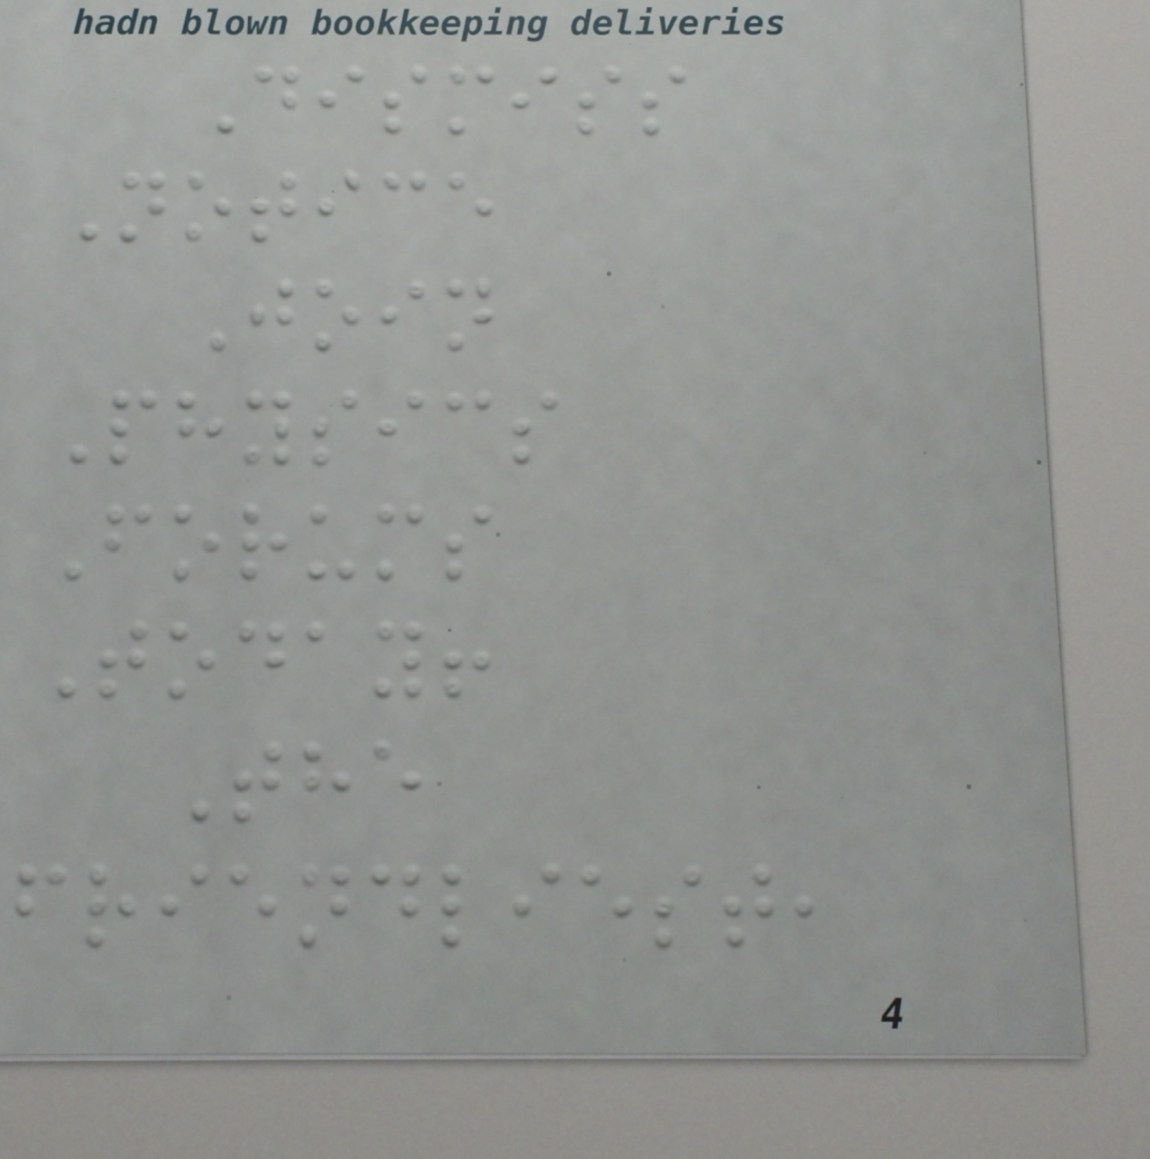Dismiss
Notice
Join
Physics
Forums
Today!
The
friendliest,
